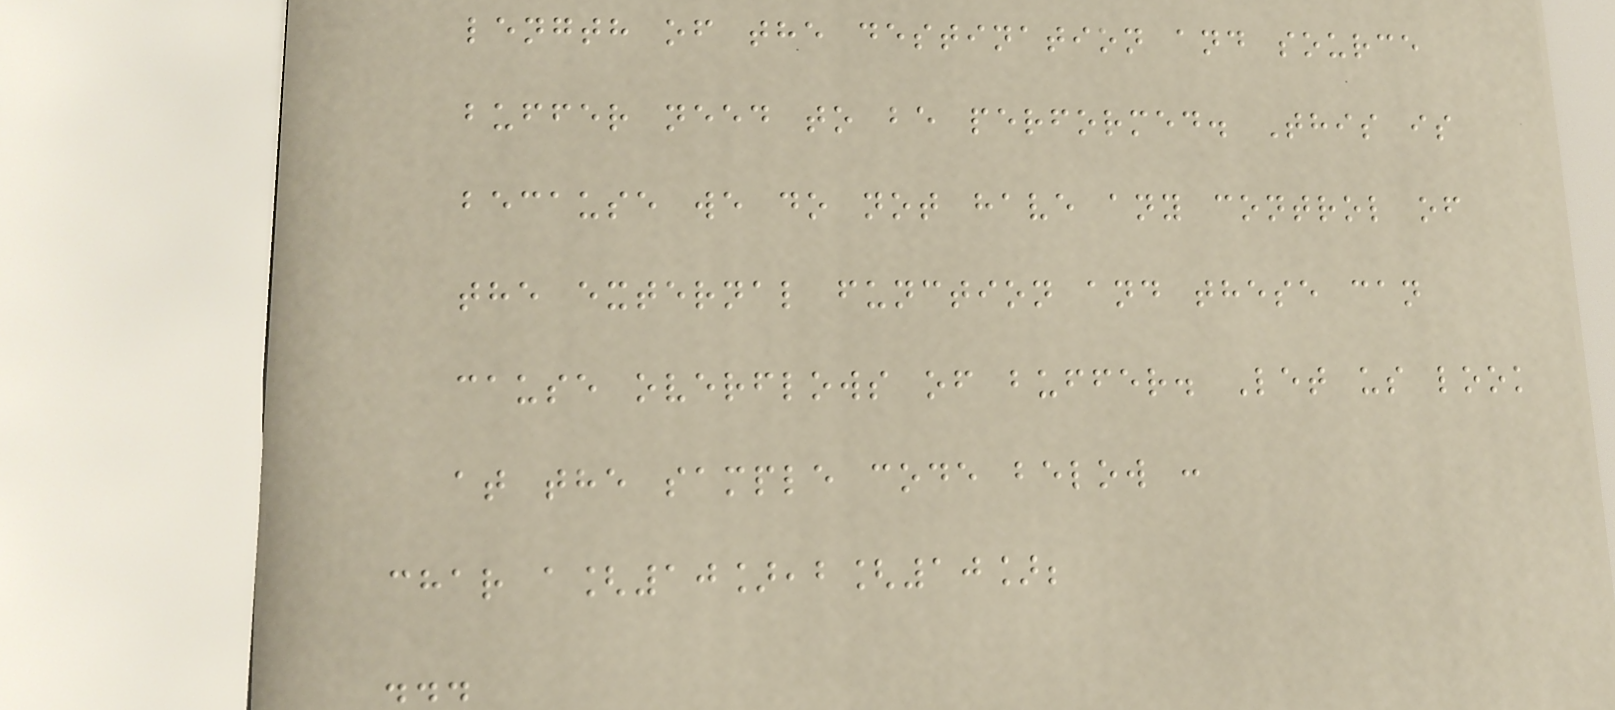length of the destination and source
buffer need to be performed. This is
because we do not have any control of
the external function and these can
cause overflows of buffer. Let us look
at the sample code below :
char a[10],b[10];
...
